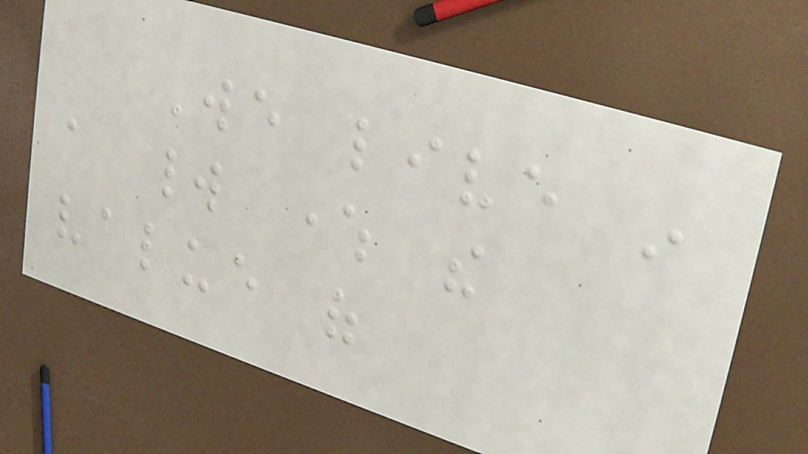We live in
a world where the
value of
